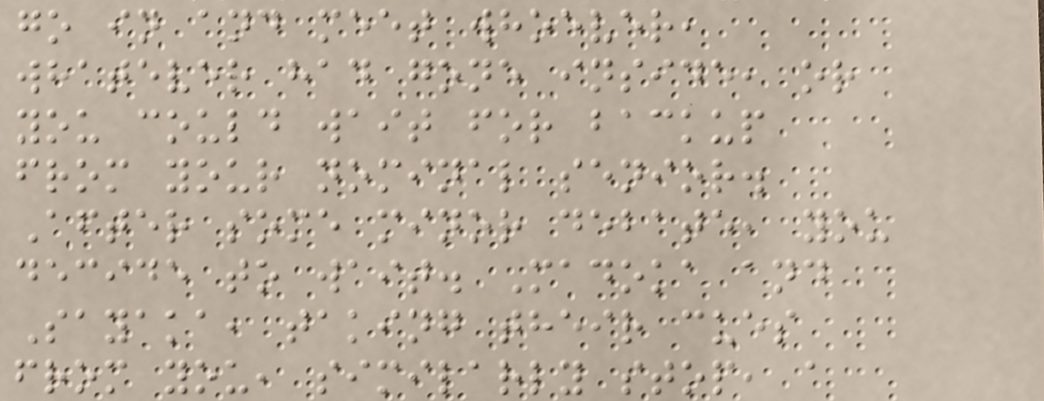go in and meet whoever,
whatever had gone inside, or
you could wait for backup
from your nominal senior.
After some minor debate, you
decide to wait. Madoka and
Sayaka, taking their cues
from you, similarly stop, a
